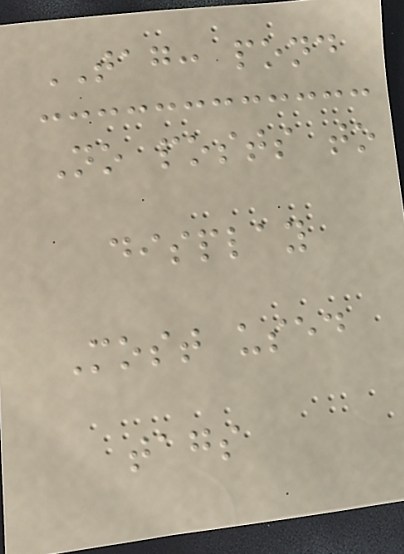TAG: pond
No posts to
display
Most used
tags
